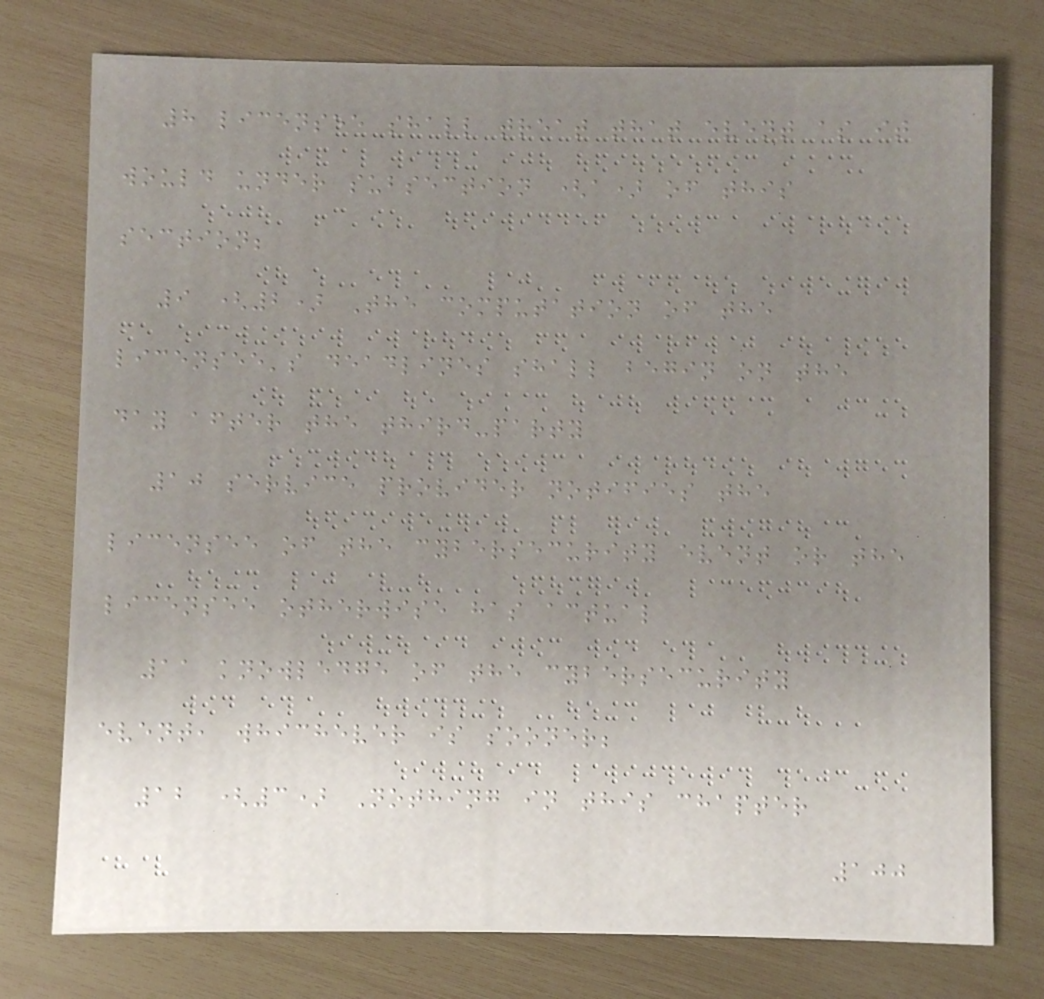8 licensee shall treat that event as it
would under subsection (a) of this
section;
9 (2) The computation of the
licensee's deadlines shall begin on the
day after the third-party
10 service provider notifies the
licensee of the cybersecurity event or the
licensee otherwise has actual
11 knowledge of the cybersecurity
event, whichever is sooner;
12 (3) Nothing in this chapter
100
